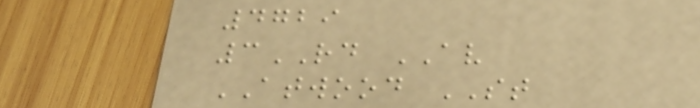4729
3RD AV
ATWOOD ST
